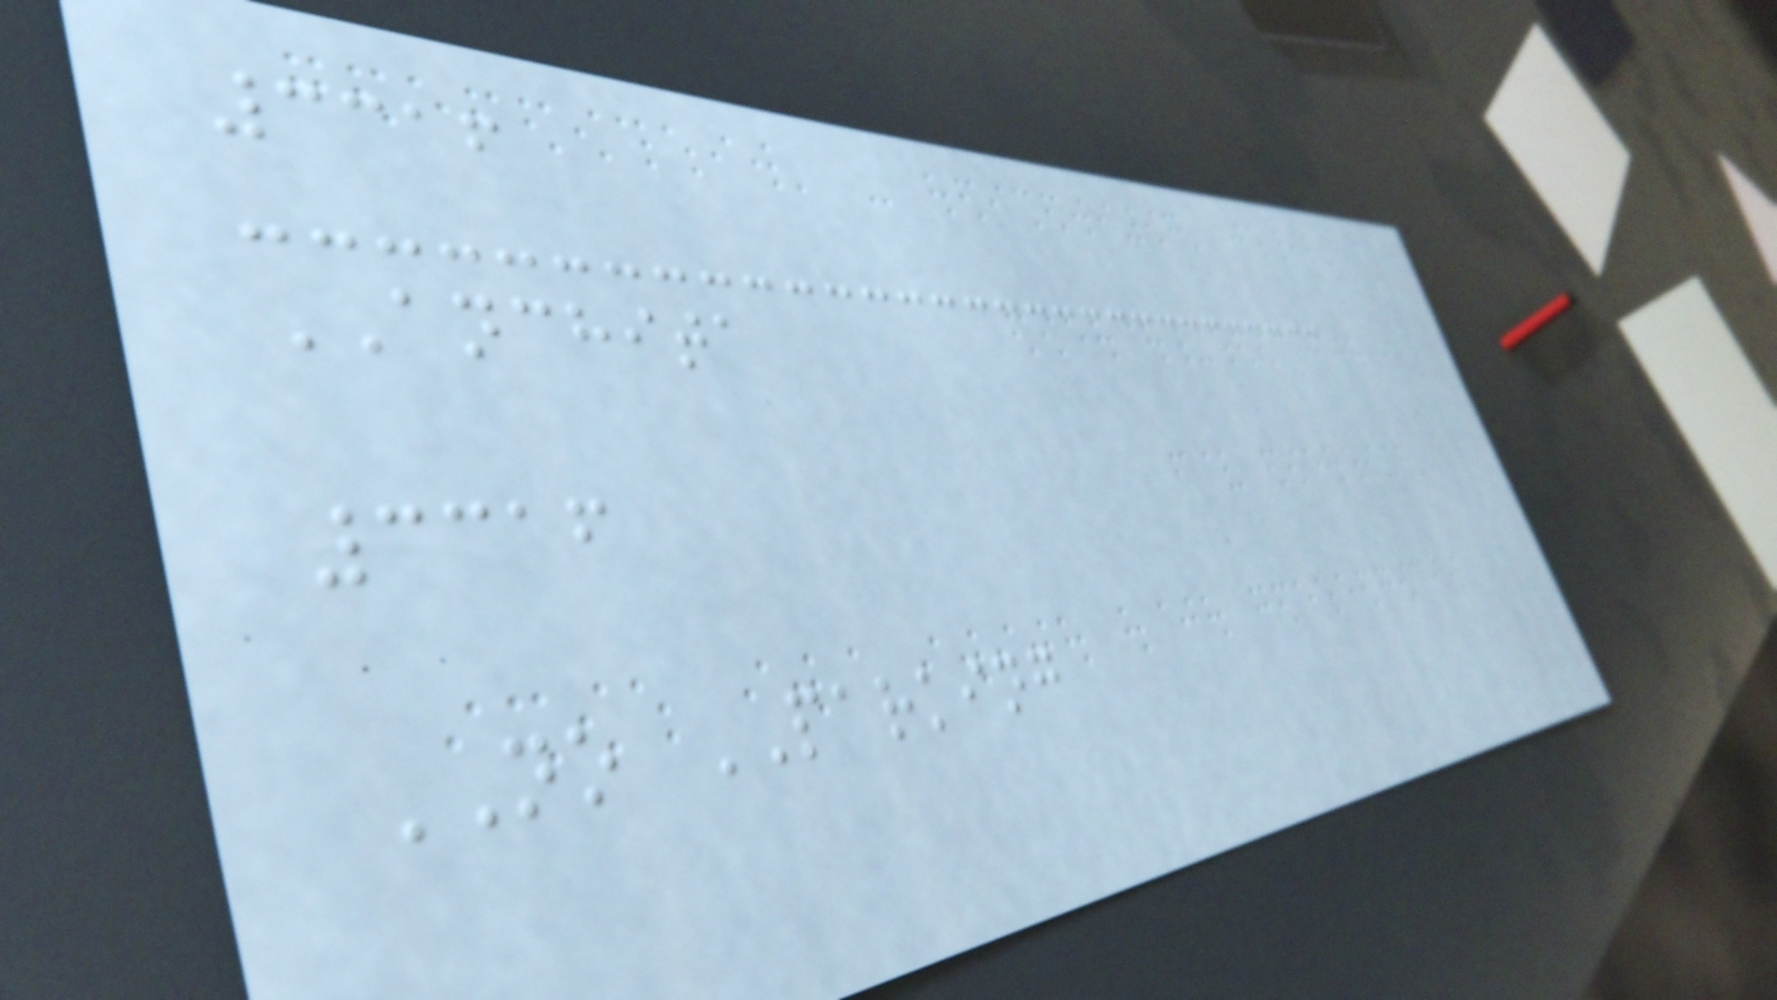3316
ANCHITA
3316
NO PARKING
